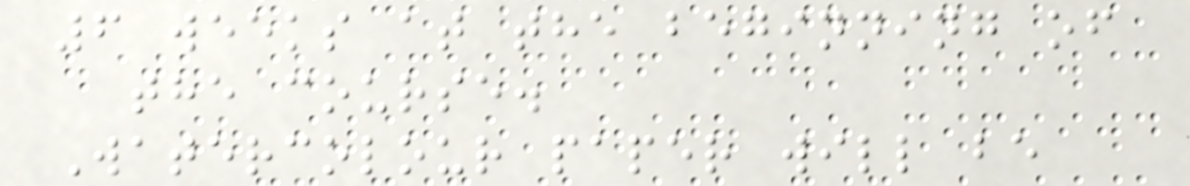6 weeks at the beginning of
the course.
Watercolour paper will be
